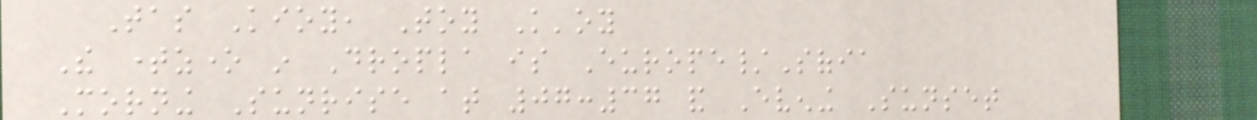Tas Kioy, Toy K'oy
The timezone in Dropla is Europe/Sofia
Morning Sunrise at 07:37 and Evening Sunset
